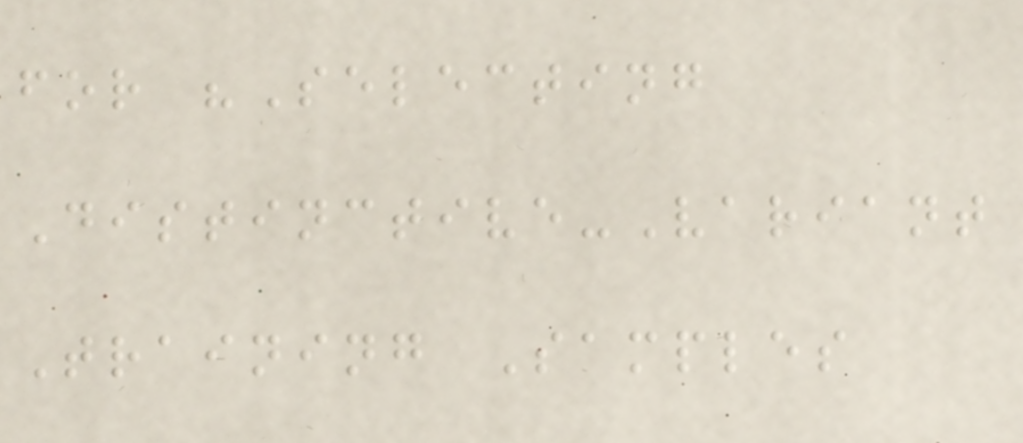for "Selecting
Distinctive-Variant
Training Samples
